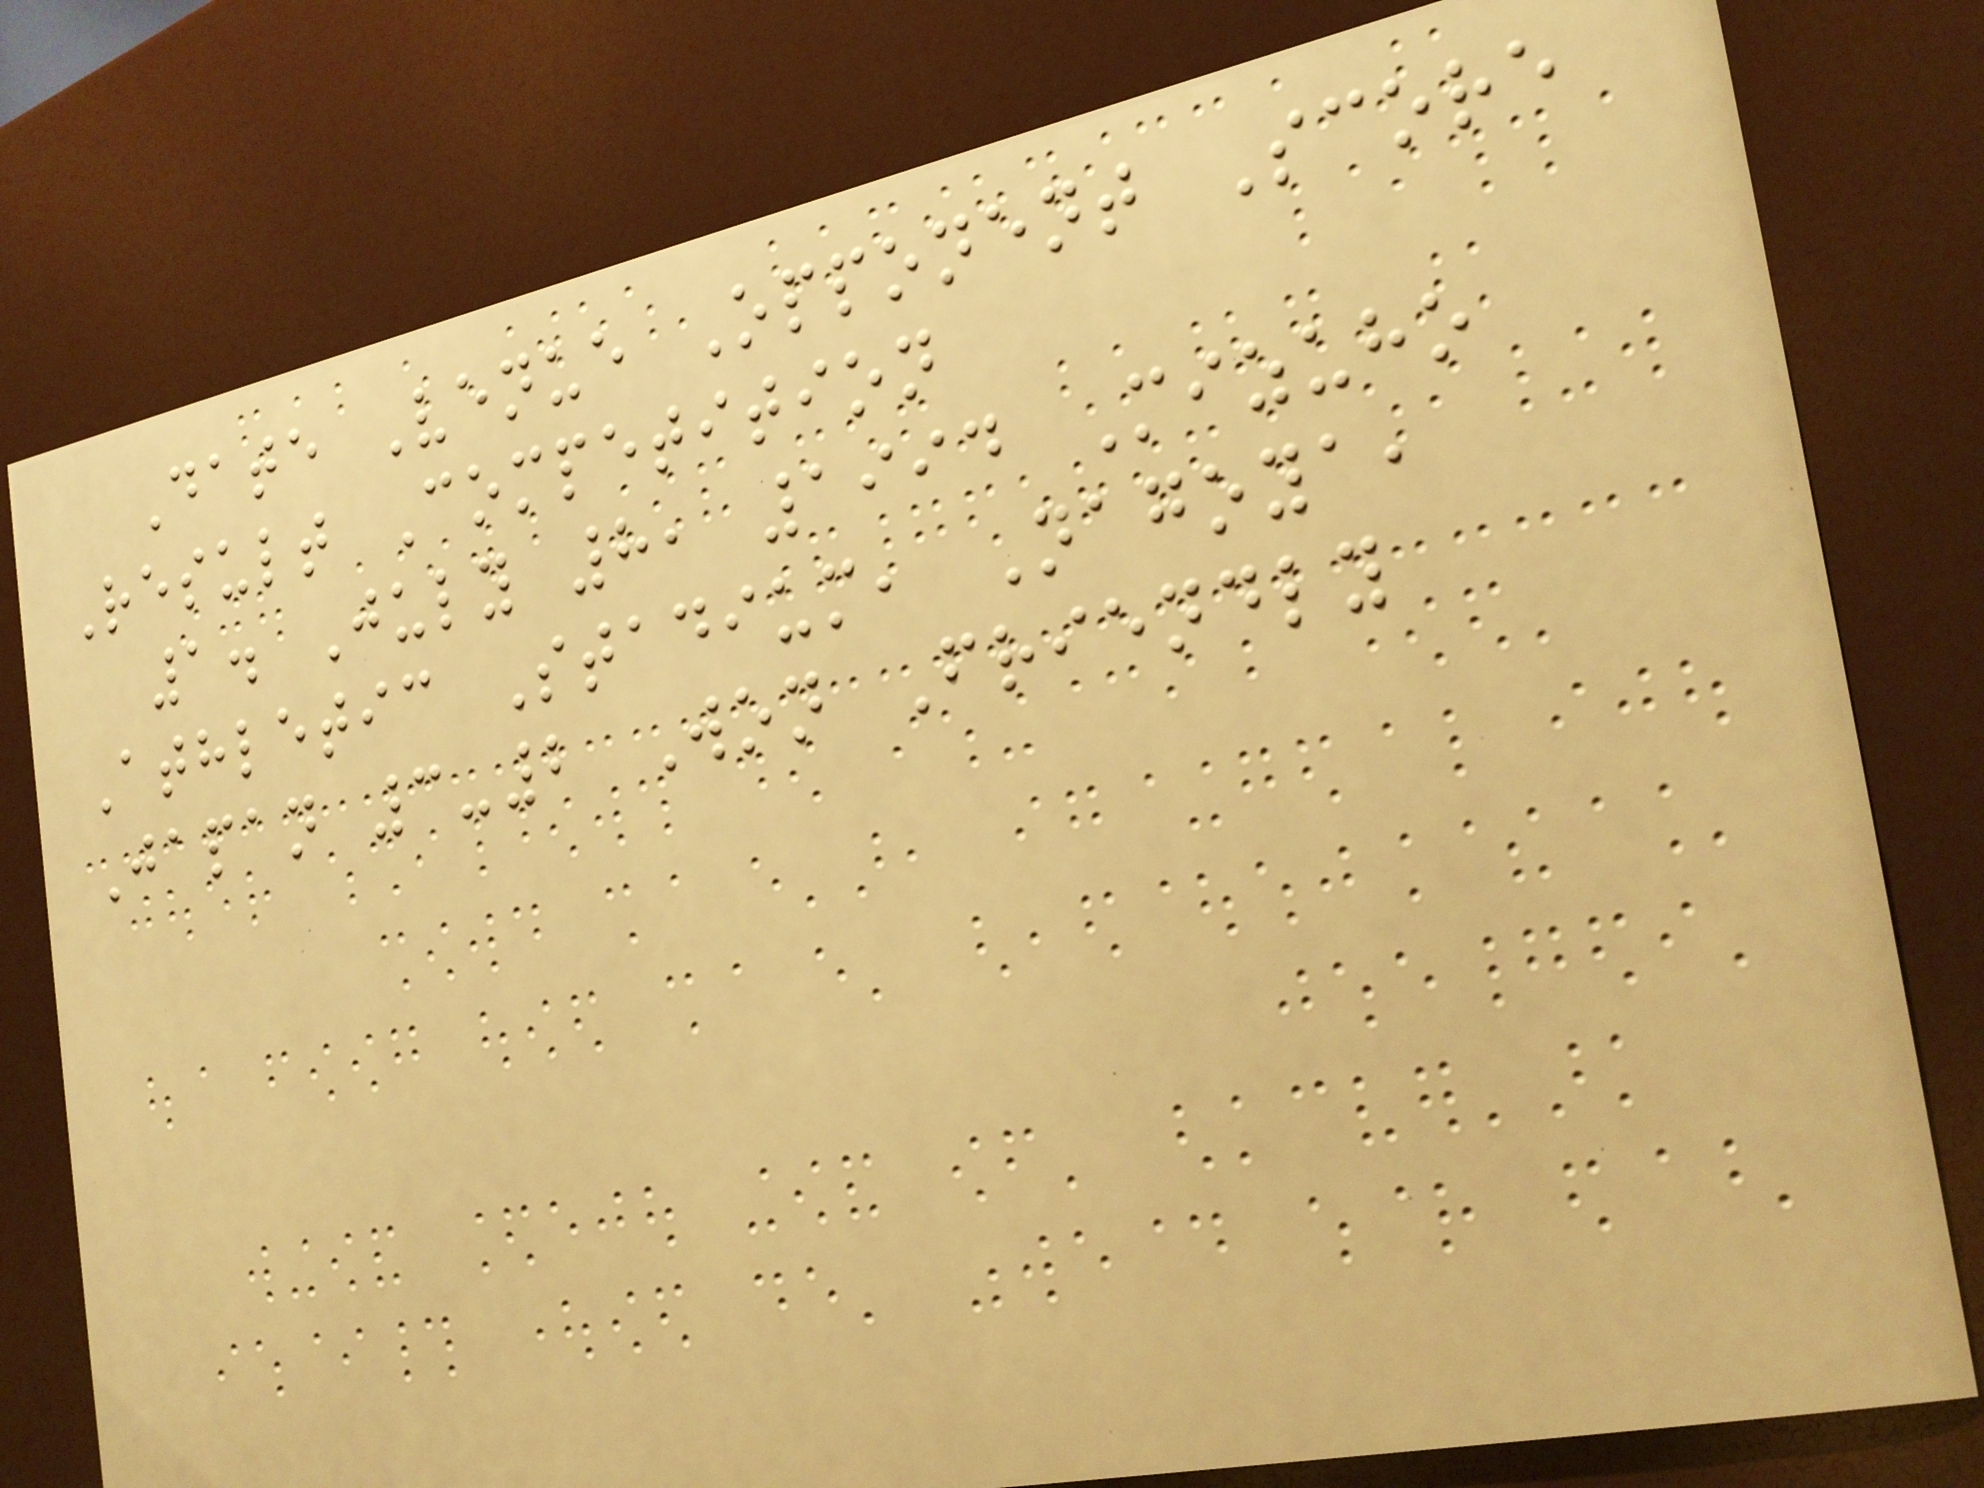Date Venue Opponent Score
Result Competition
1. July 8, 1994 Mizuho
Athletic Stadium, Nagoya,
Japan 3-2 Won Friendly
